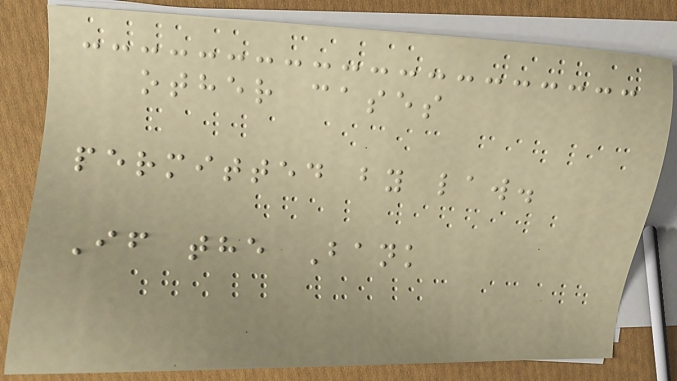other cases
permitted by law.
If the Bank
